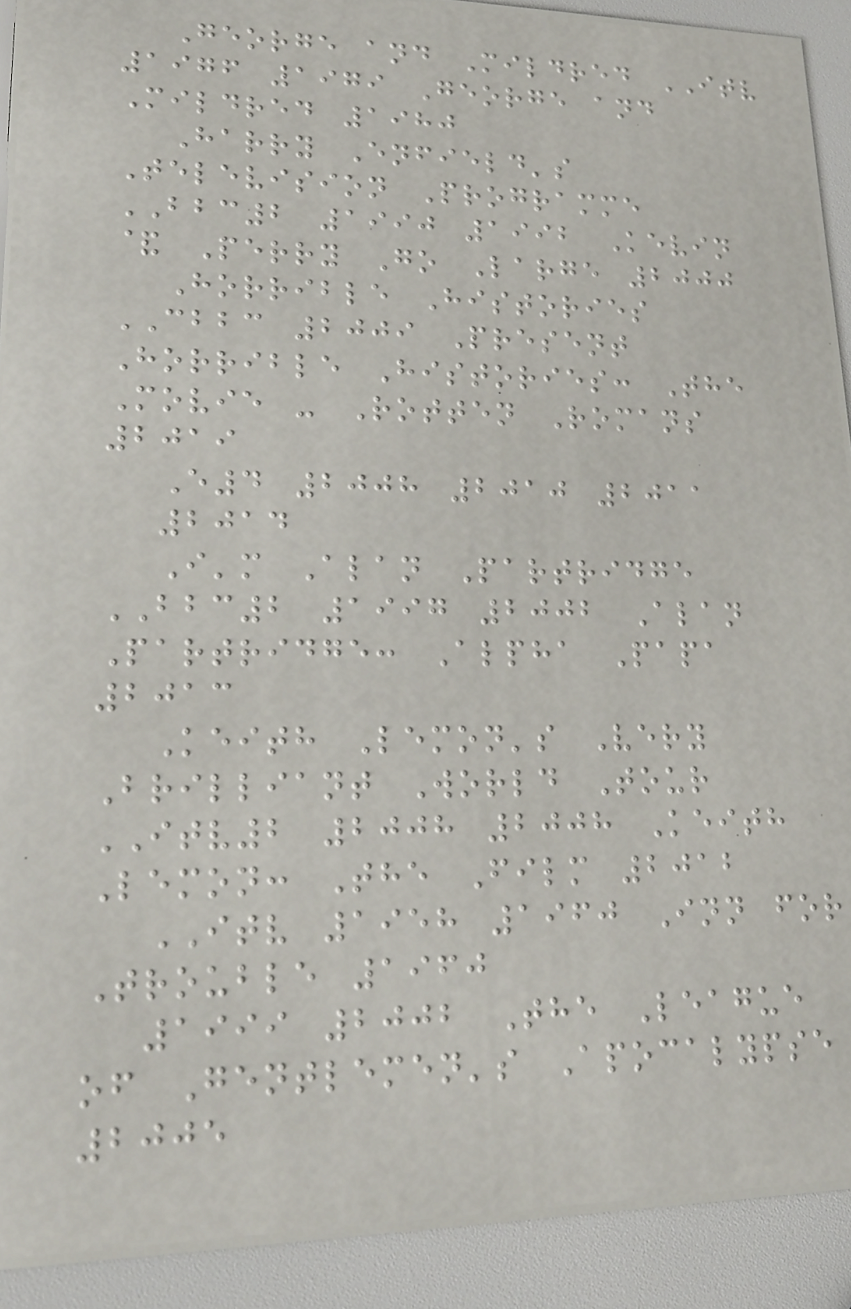George and Mildred ITV
1976 1979 George and
Mildred 1980
Harry Enfield's
Television Programme
BBC2 1990 1992 Kevin
& Perry Go Large 2000
Horrible Histories
CBBC 2009 Present
Horrible Histories: The
Movie - Rotten Romans
2019
E4 2008 2010 2011
2014
I'm Alan Partridge
BBC2 1997 2002 Alan
Partridge: Alpha Papa
2013
Keith Lemon's Very
Brilliant World Tour
ITV2 2008 2008 Keith
Lemon: The Film 2012
ITV 1958 1960 Inn for
Trouble 1960
1999 2002 The League
of Gentlemen's Apocalypse
2005
